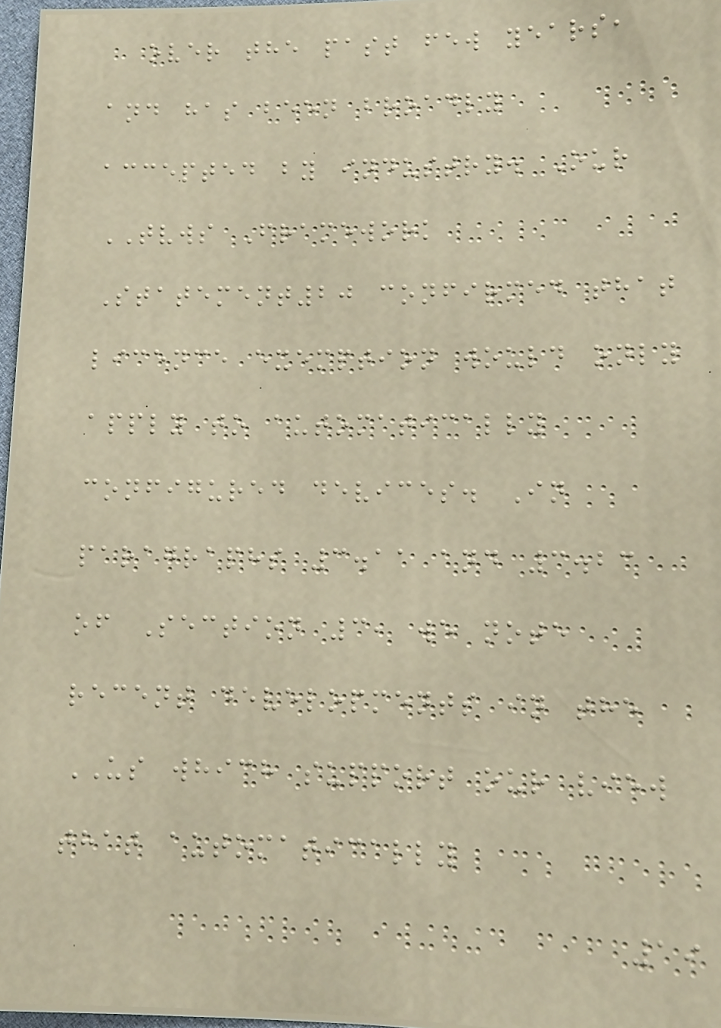over the past few years,
and has been broadly
accepted by industry. Our
TVWS Framework
Statement20 confirmed that
licence exemption would only
apply to automatically
configured devices. In
paragraphs 3.11 and 3.23
of Section 3, we note
recent developments in the
US which support our view
that automatically
19
